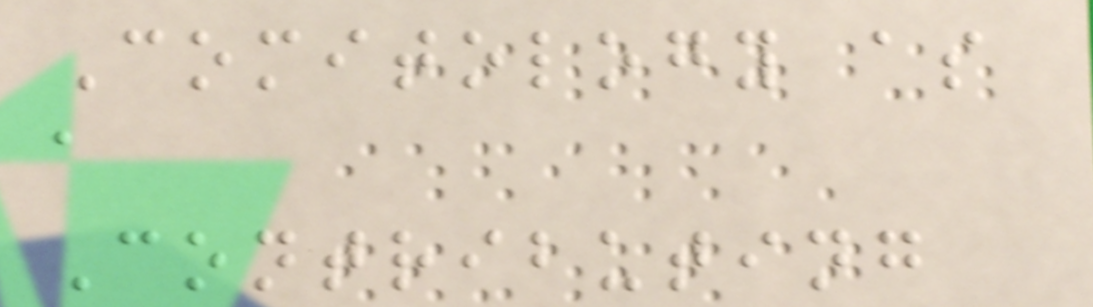Comitology as
a
Contributing
